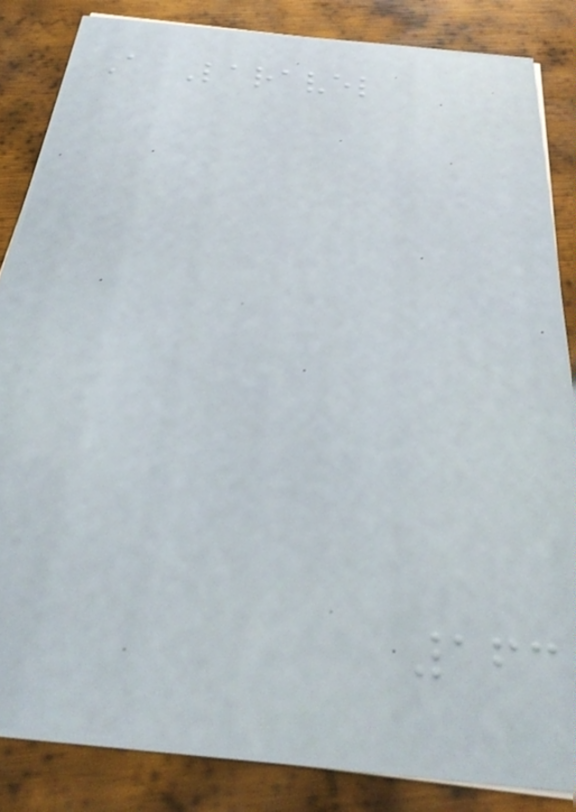A Laravel
163
